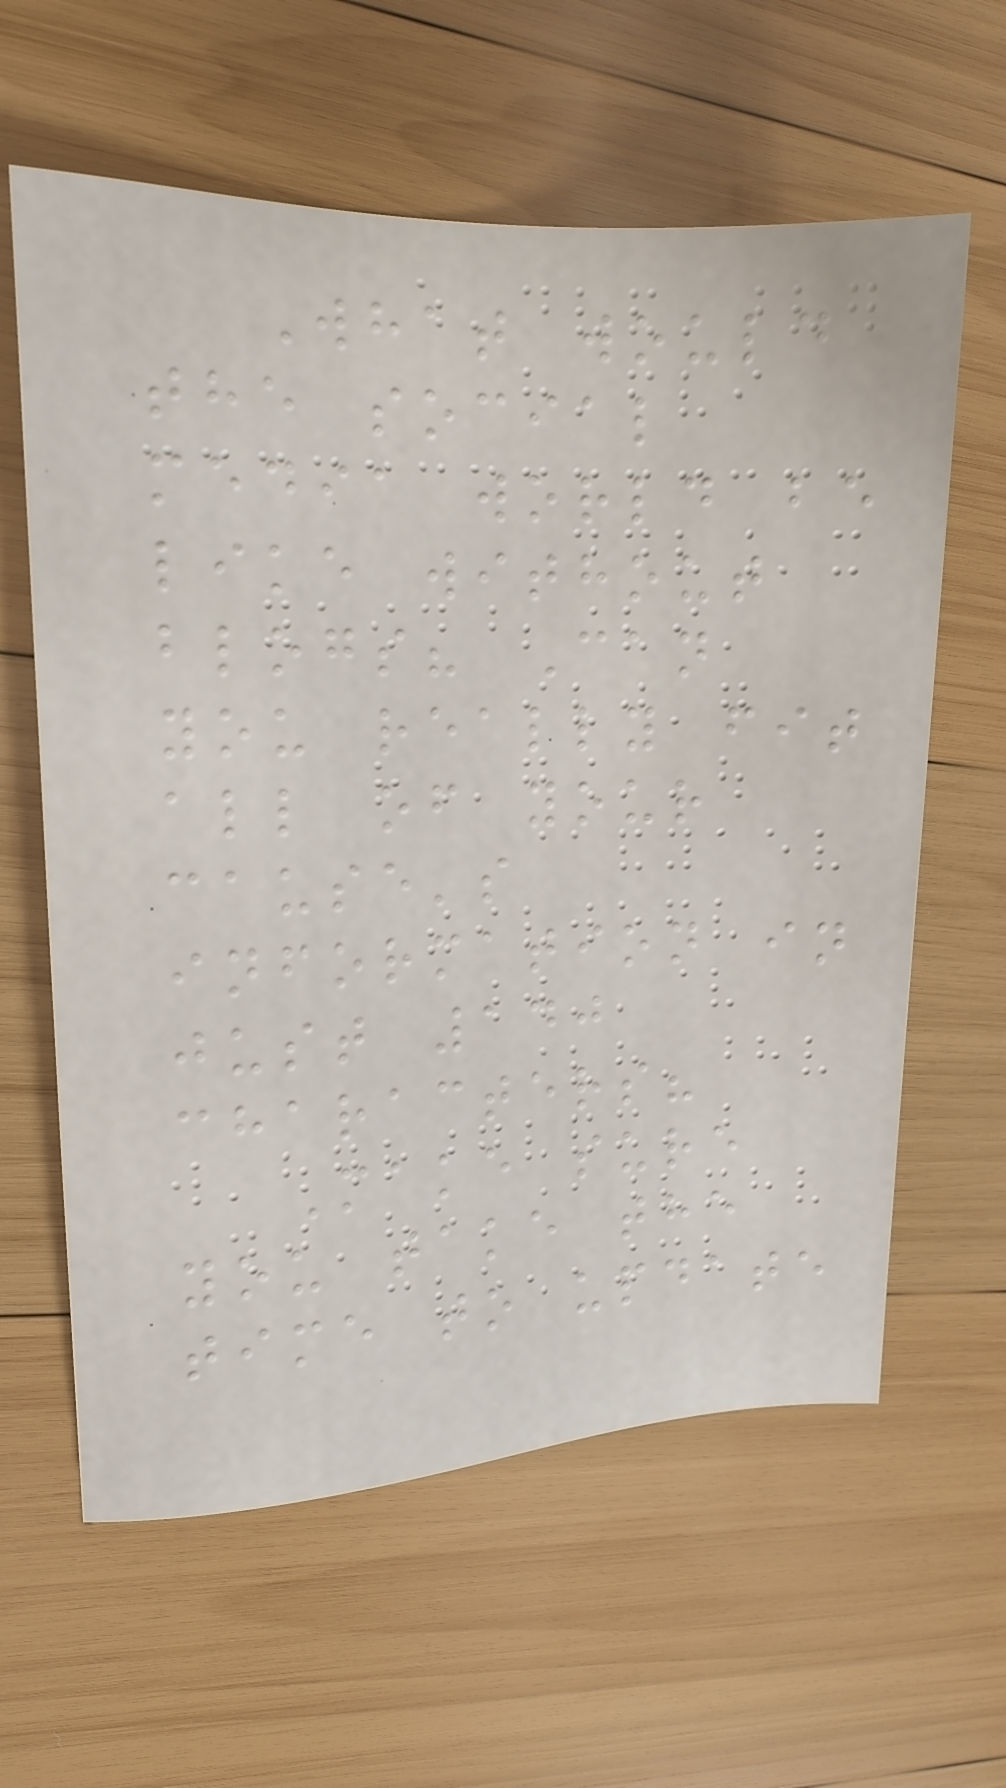What would
the social
media world be
like without
blogs? Can
you really fit
all of your
cause's
information in
just 140
characters?
Make sure
you take the
time to update
